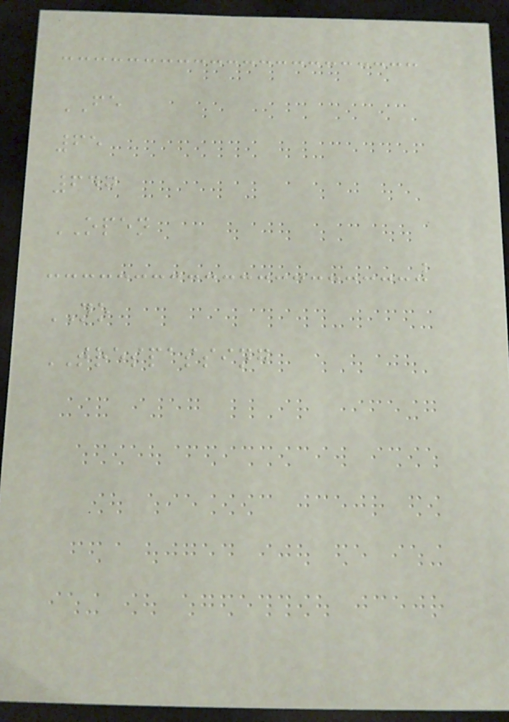FE
65
647
OPEN
NO
TRESPASSING
